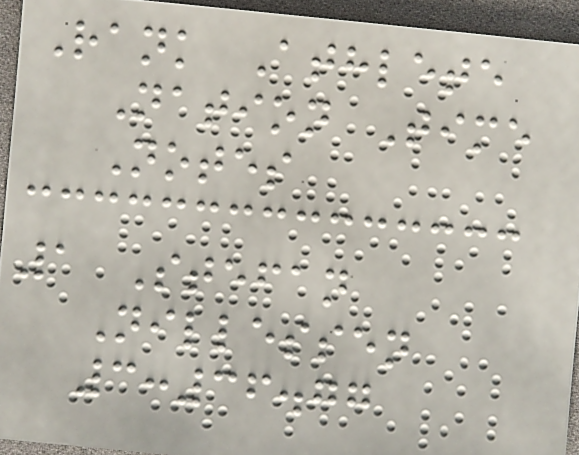Rank Athlete
Nation Time
Notes
1 Stefan
Nillessen
3:36.77
